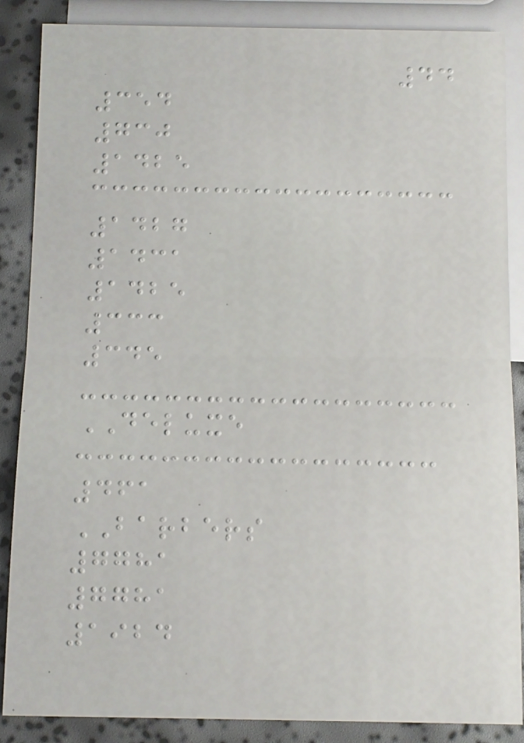44
354
730
1425
1427
1431
1425
333
345
DELUXE
461
BARBERS
7781
7781
1924
